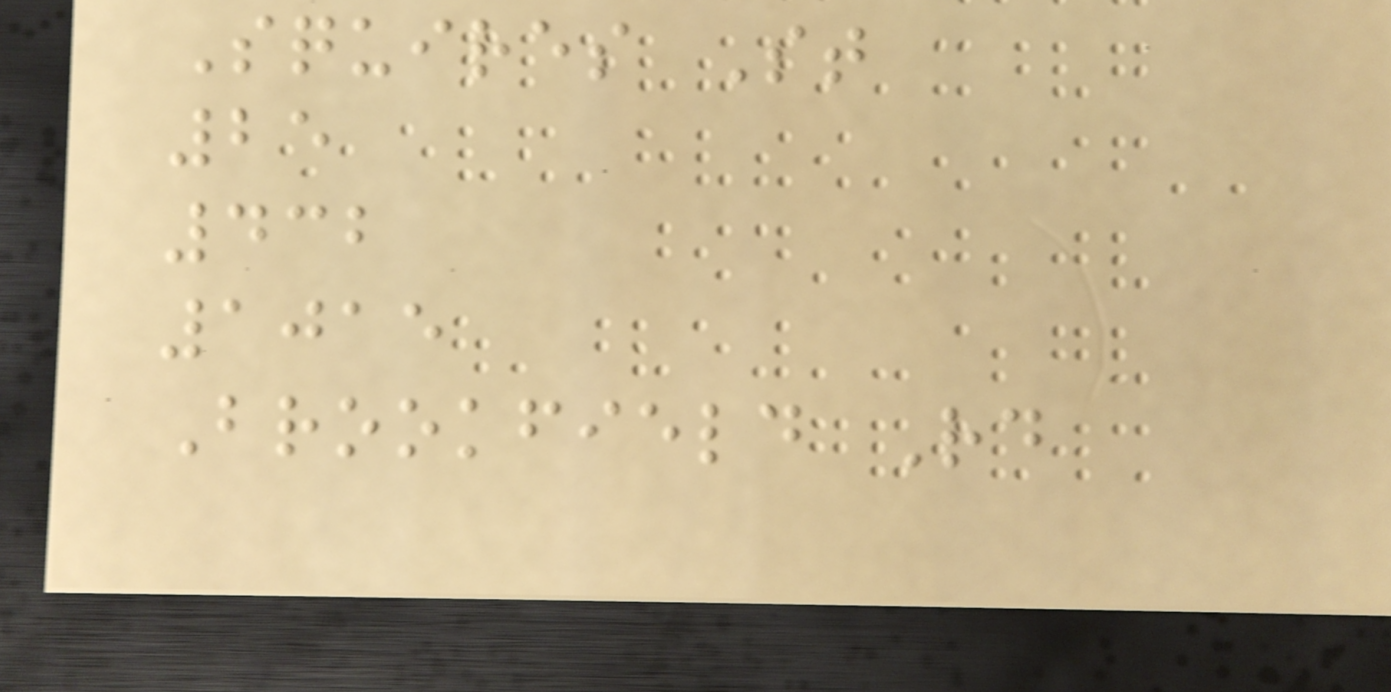Squires St
25
432
1015
Brookfield Rd
